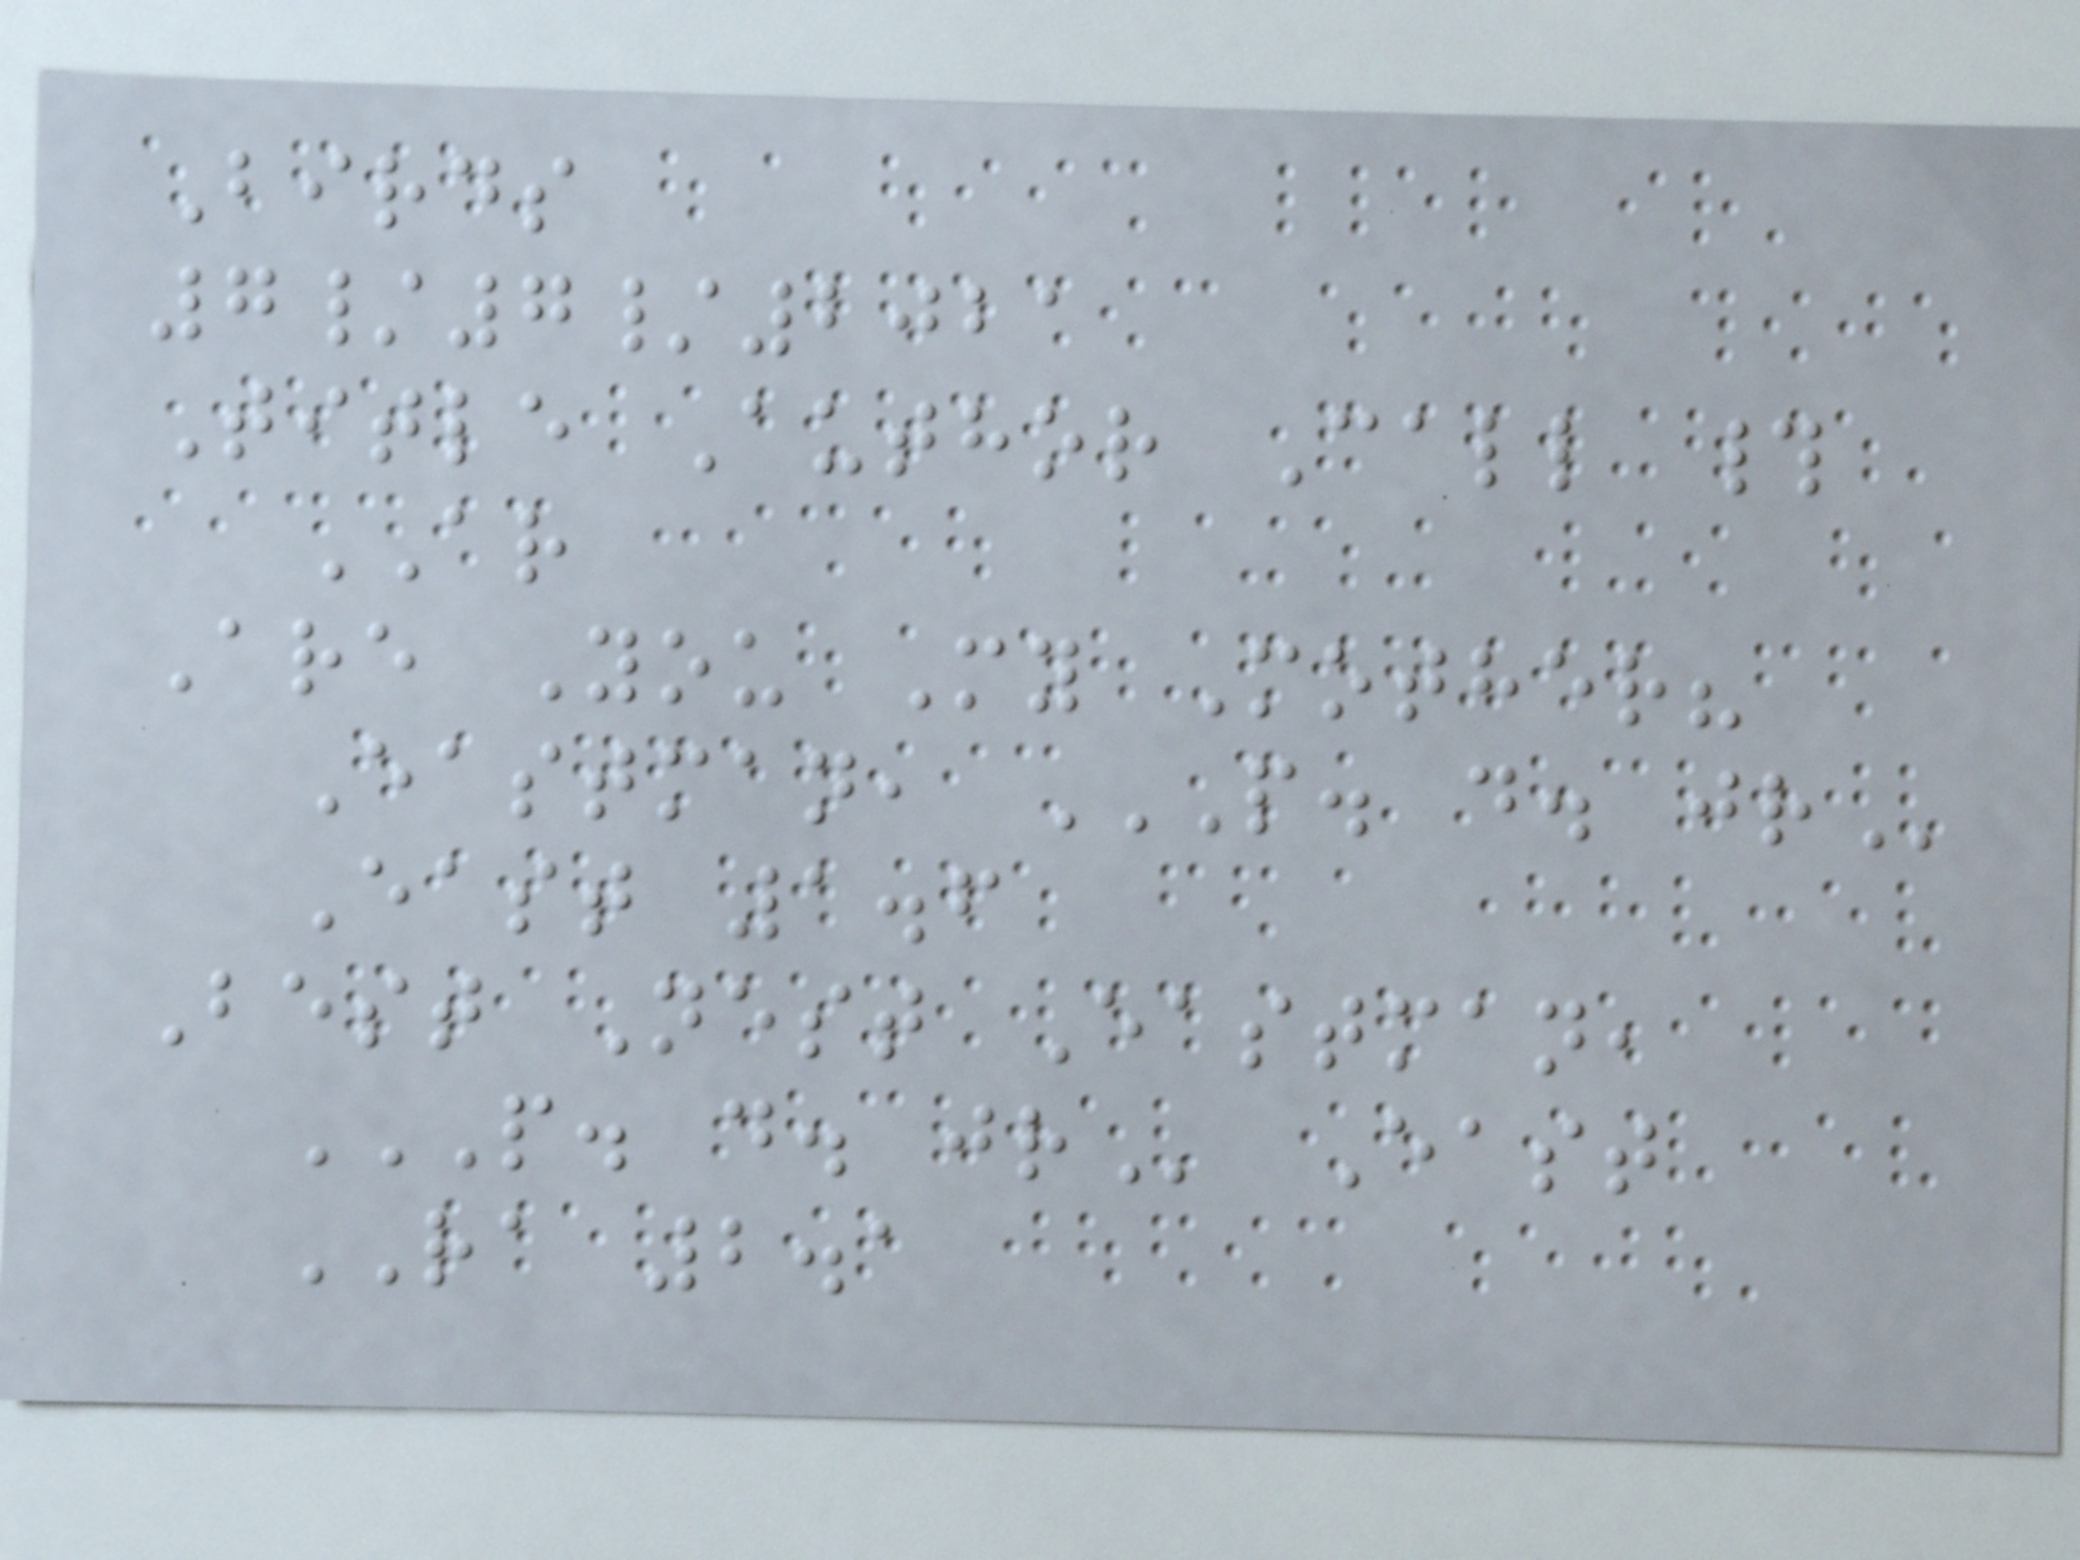Birds
7/7/2021
Title Author Call #
AR
Are You My Mother?
Eastman, P. D. JR
East 1.6
Best Nest Eastman,
P. D. JR East
RA 2.1
